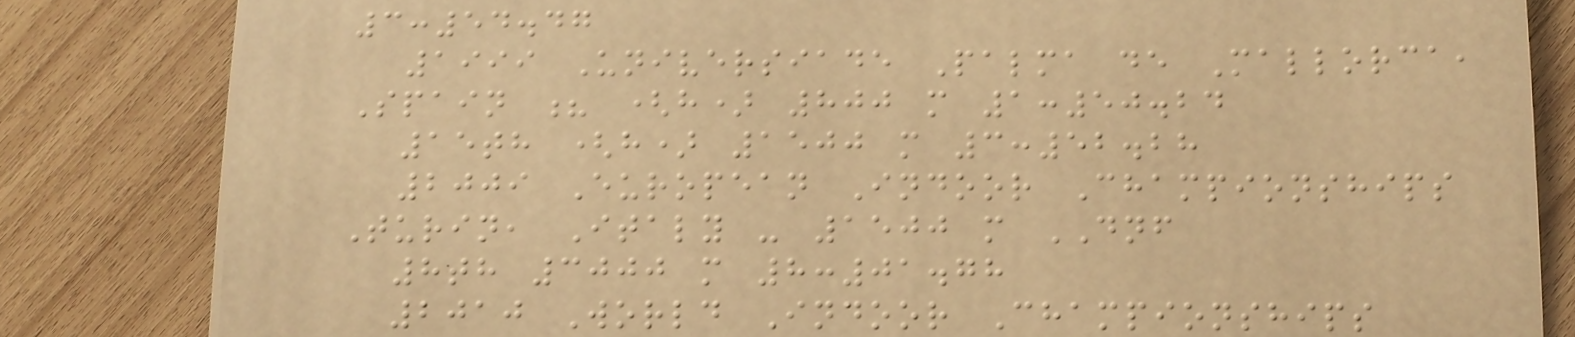3:54.47
1999 Universiade Palma de Mallorca,
Spain ? (h) 800 m 1:50.24
15th (h) 1500 m 3:52.28
2009 European Indoor Championships
Turin, Italy - 1500 m DNF
8th 3000 m 8:01.78
2010 World Indoor Championships
